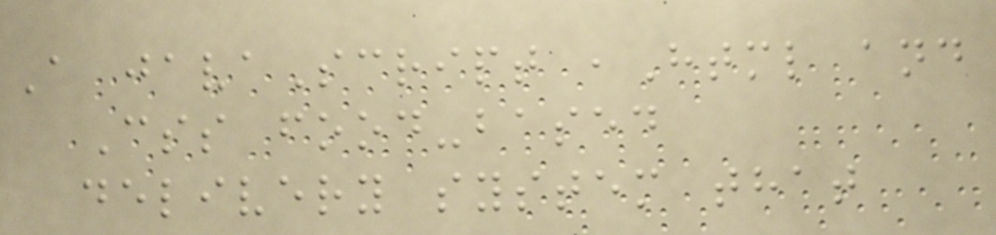A javaScript ,Html and
Css food-based
delivery system that
